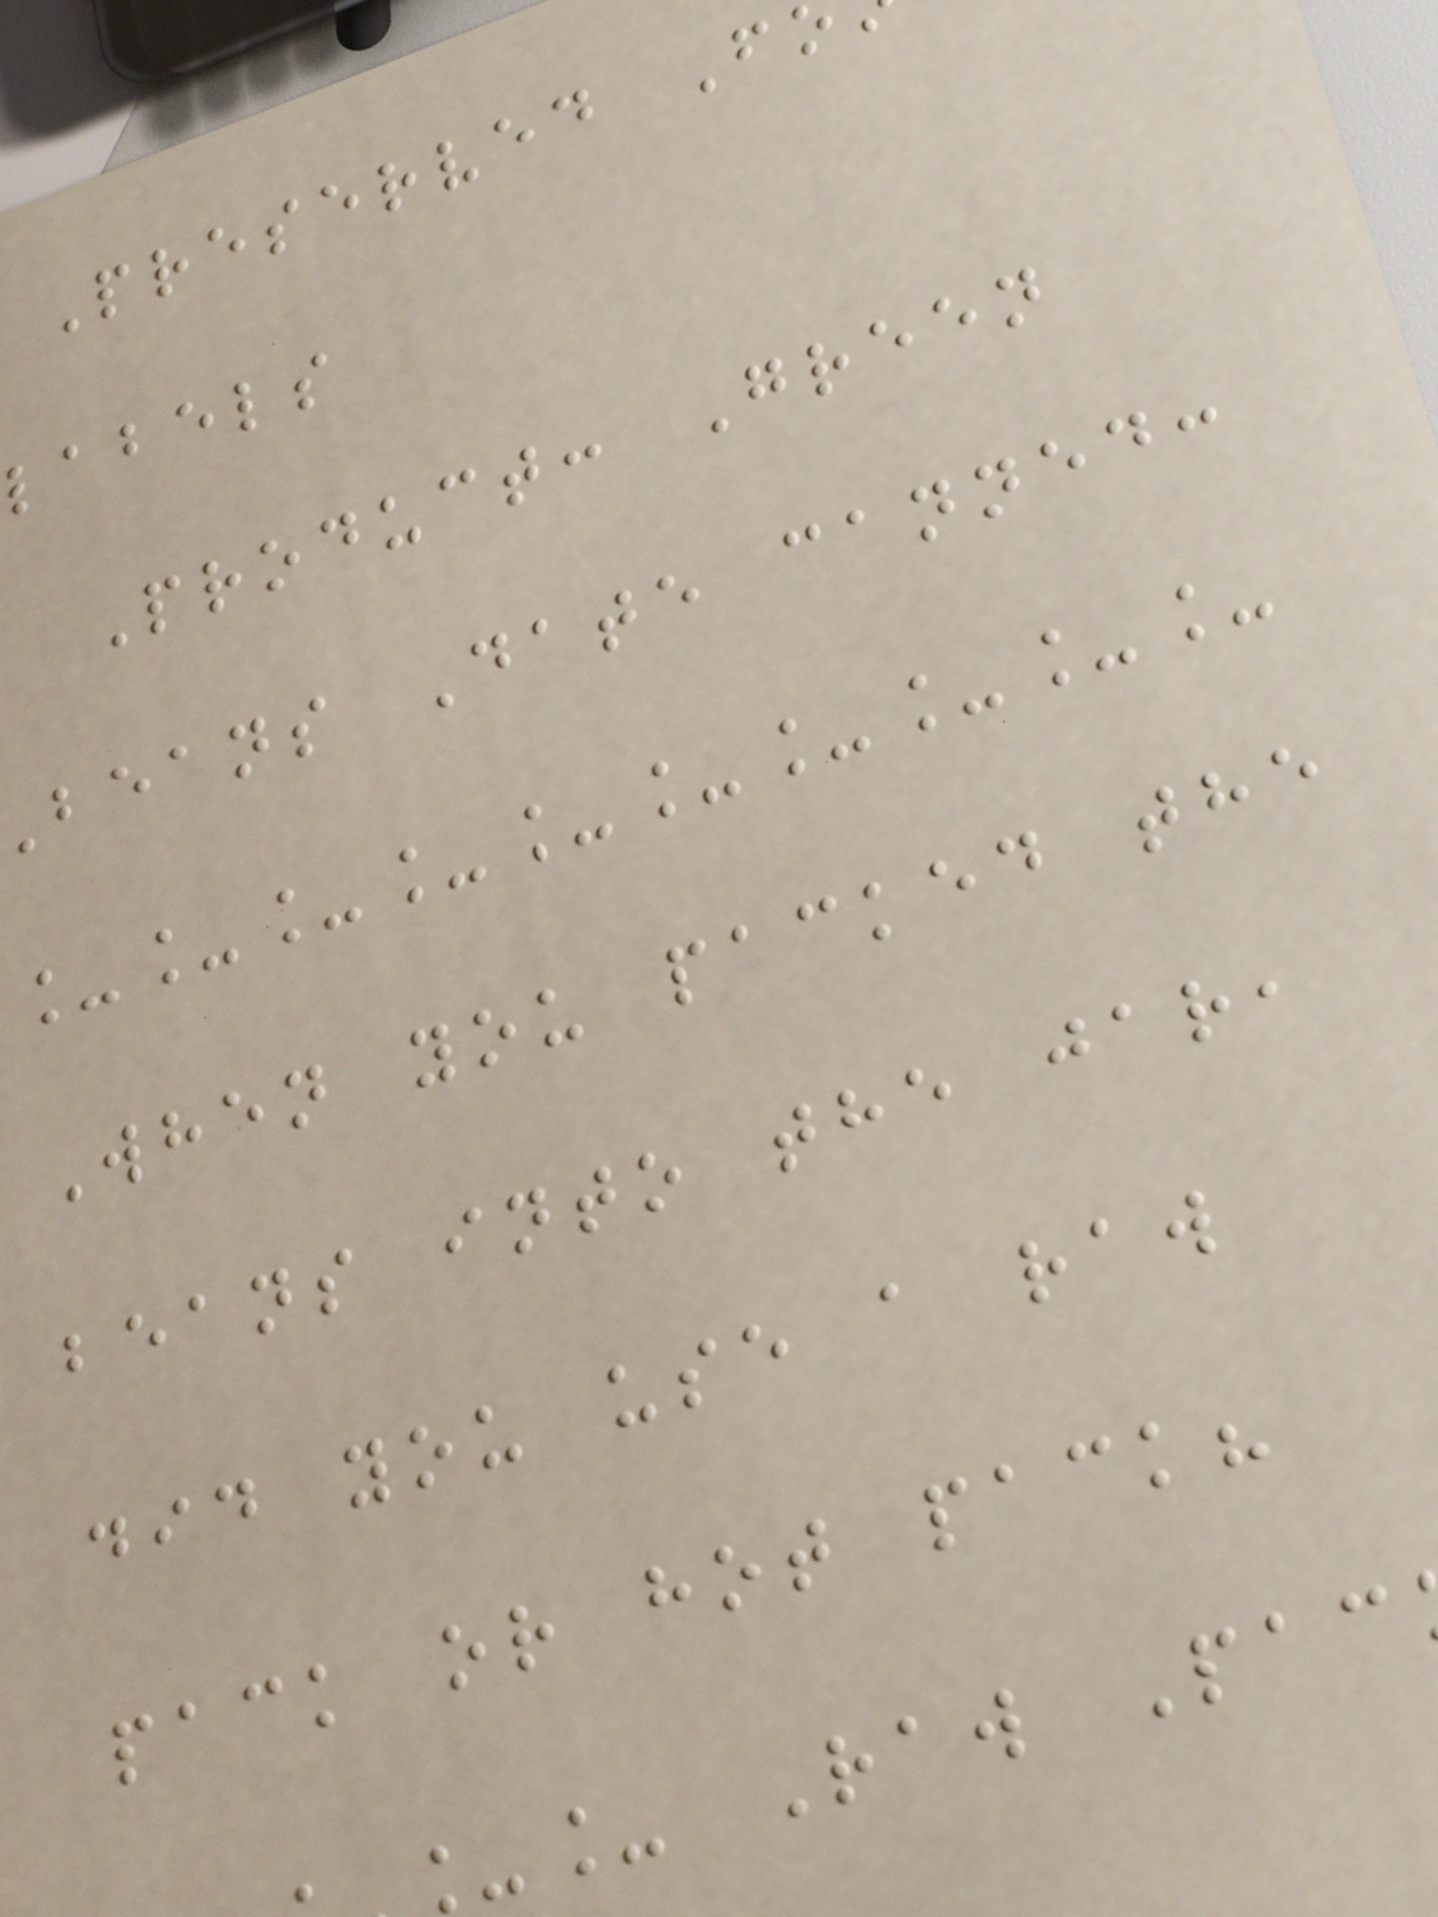Preserved F
labels
Product: Green
beans Date canned:
__________
When you packed the
beans into the jar,
did you use a raw
pack or hot pack?
_ Raw Pac
